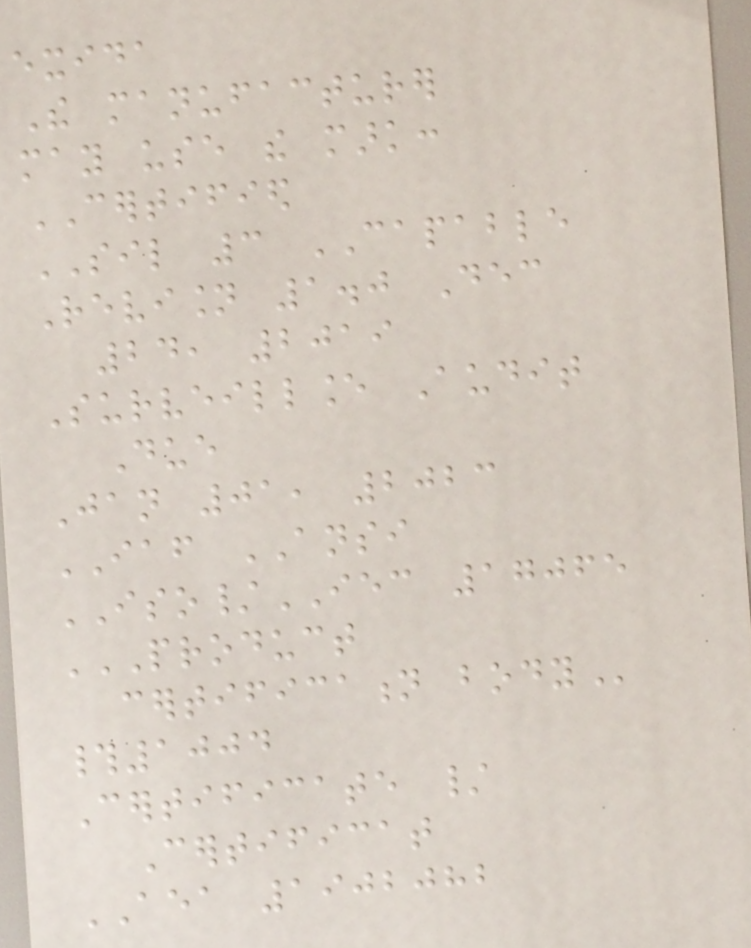exida
The manufacturer
may use the mark:
CERTIFIED
SIL 3 CAPABLE
Revision 1.0 Dec
24, 2019
Surveillance Audit
Due
Jan 01, 2023
IAF ANSI
ISO/IEC 17065
PRODUCT
CERTIFICATION BODY
#1004
Certificate /
Certificat
AEA 1902082
